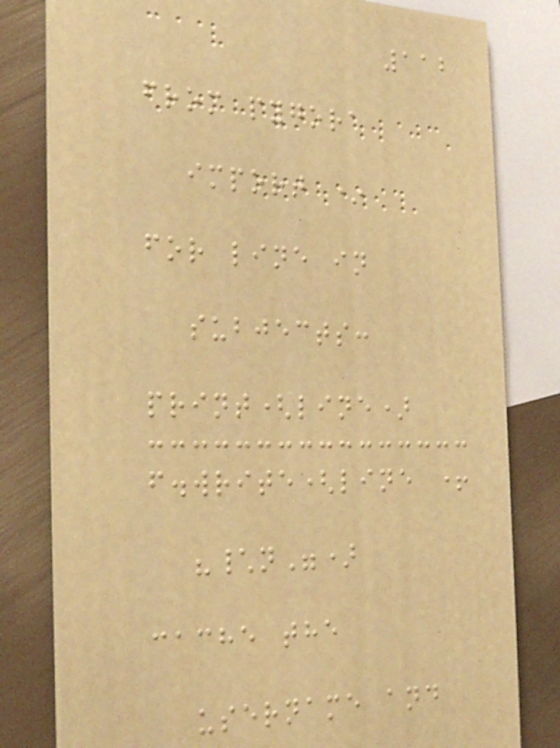112
from pygora
import *
for line in
subjects:
print(line)
f.write(line +
"\n")
cache the
username and
